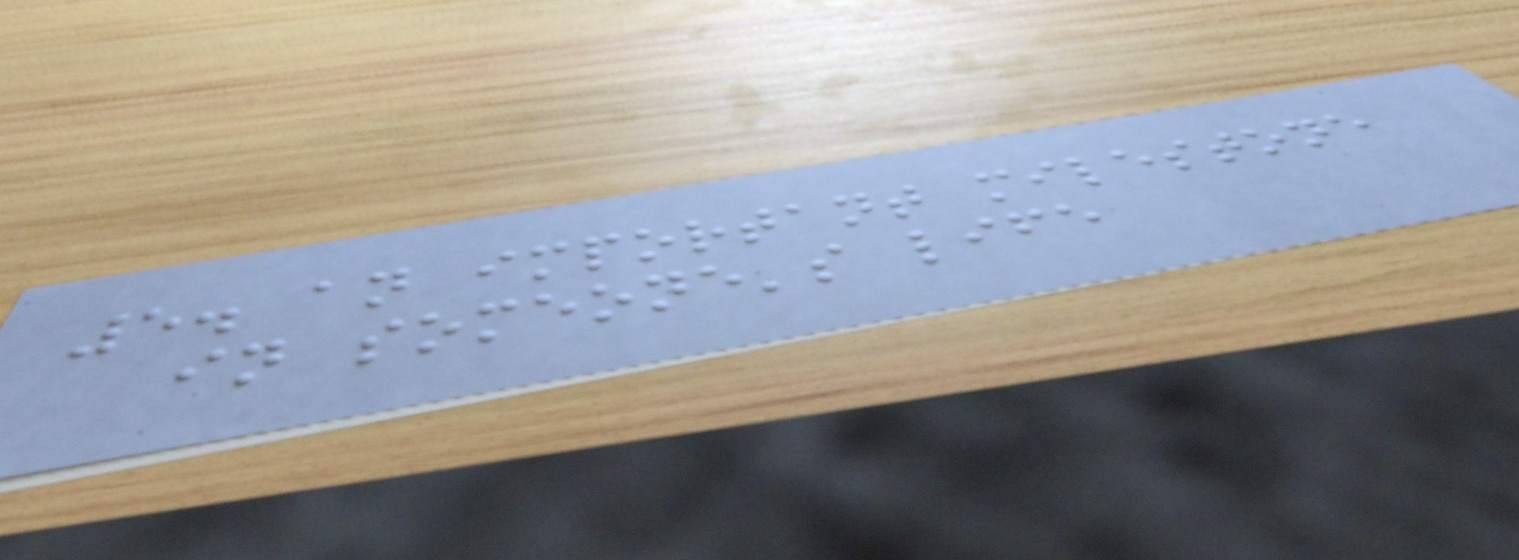5. an important milestone
in someone's life
